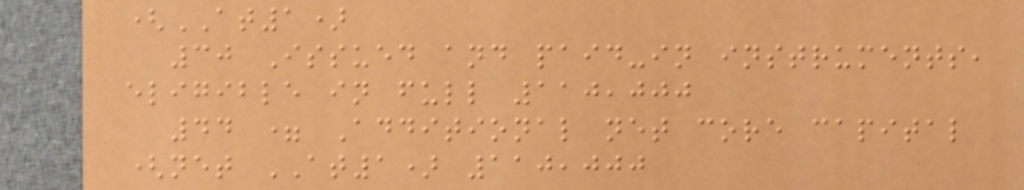(AT1)
30 Issued and paid-in instruments,
eligible in full 110,000
44 = Additional net core capital
(net AT1) 110,000
